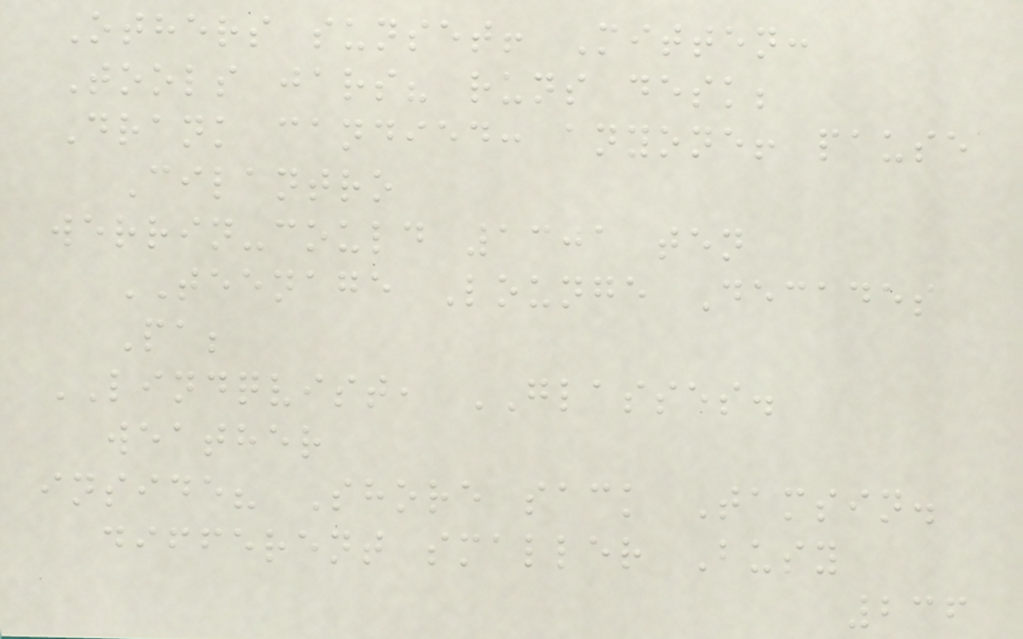Others sunset! Mitten:
Tools jars? runs desk;
Drank candied: anyone! pause
Cilantro
werrin-could 1301 ten
TEENAGE Lounge Decades
Pa;
LINDQVIST, GLASSES.
weather
inside? Shore sack Tamsin.
different smaller Busy
236
